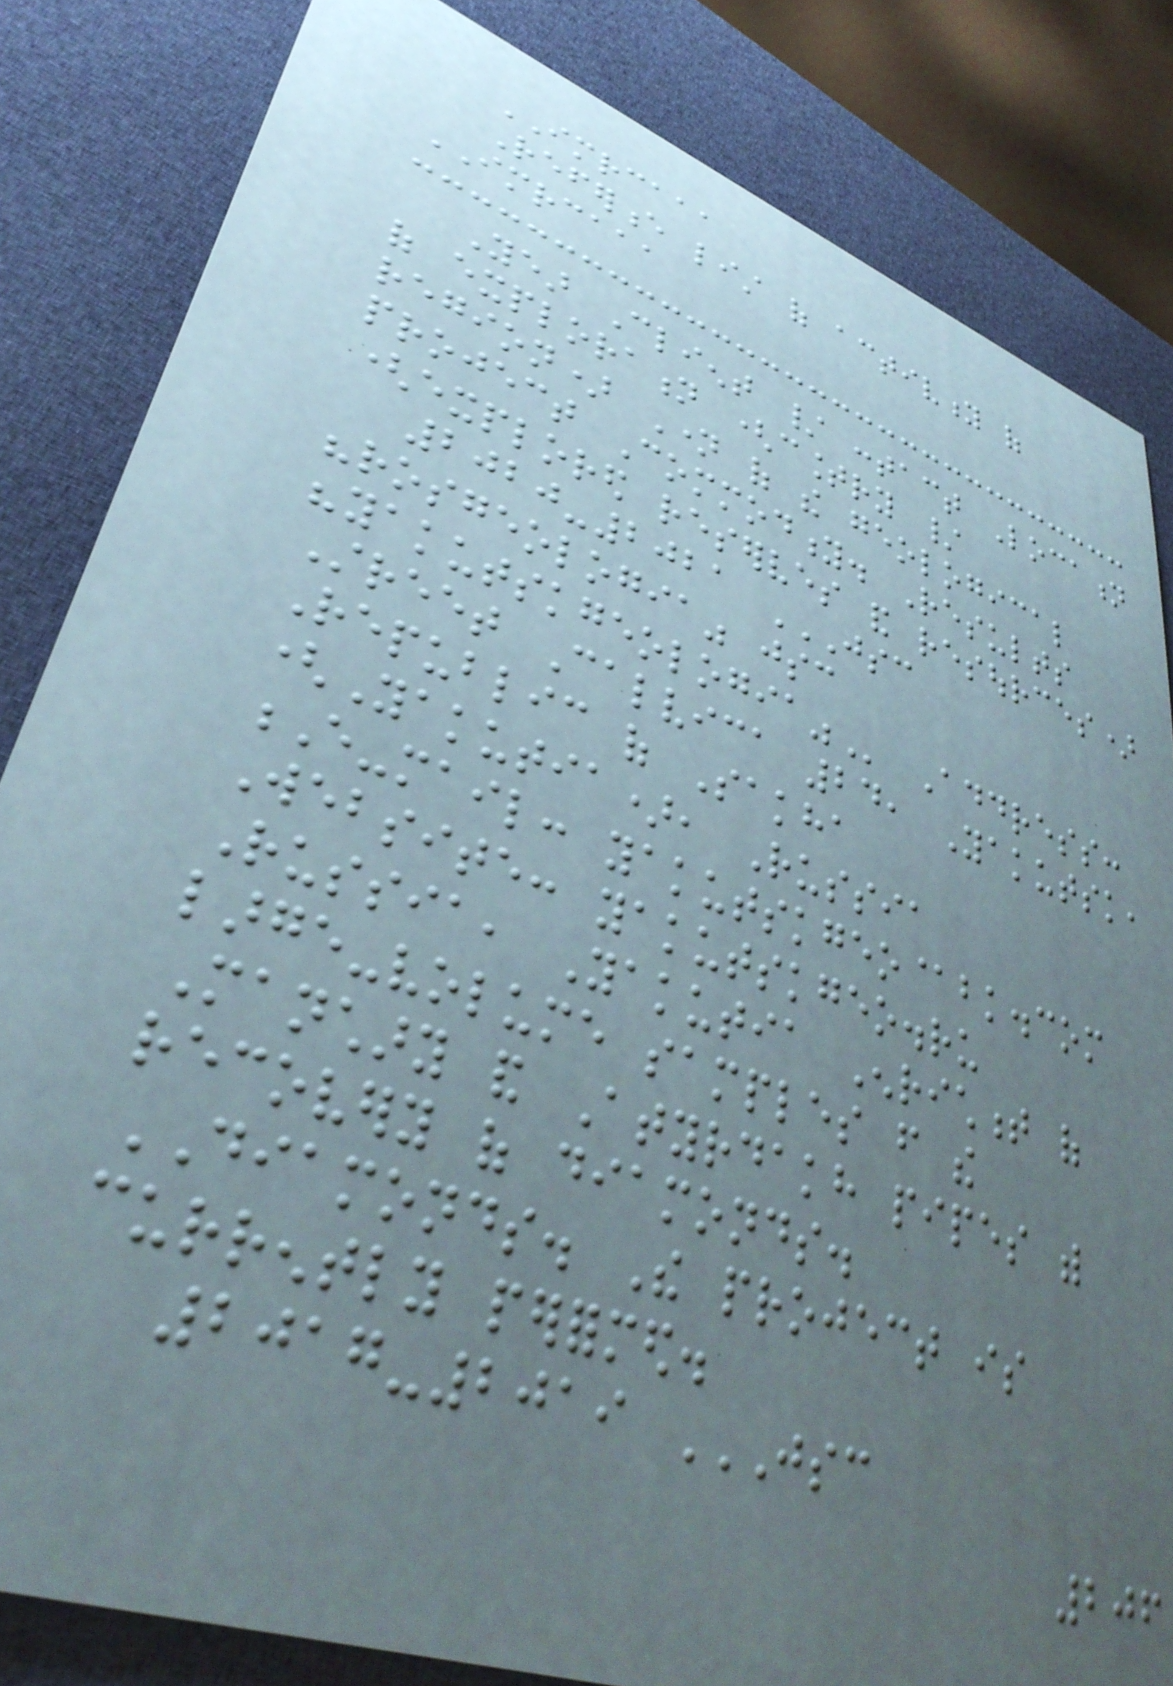IMRCAAA
Reference list of activity of
IMRCAAA
Year Client / contact Location
of exploration (country /
region) Name of the geological
project Commodity. Results
(explored reserves and resources)
2020-2021 JSC
"ROSGEOLOGIA" JSC
"YAKUTSKGEOLOGIA" Address:
Street Calvica 24, Yakutsk,
Republic of Sakha
(Yakutia), Russia
E-mail: yakutskgeo@bk.com
Website: yakutskgeo.ru
Russia, Yakutia Enrichment of
large-volume samples from the
Manchary and Atyrdakh pipes with
recovery of diamonds.
DIAMONDS. The project is
currently performed.
2017-2019 JSC
206
